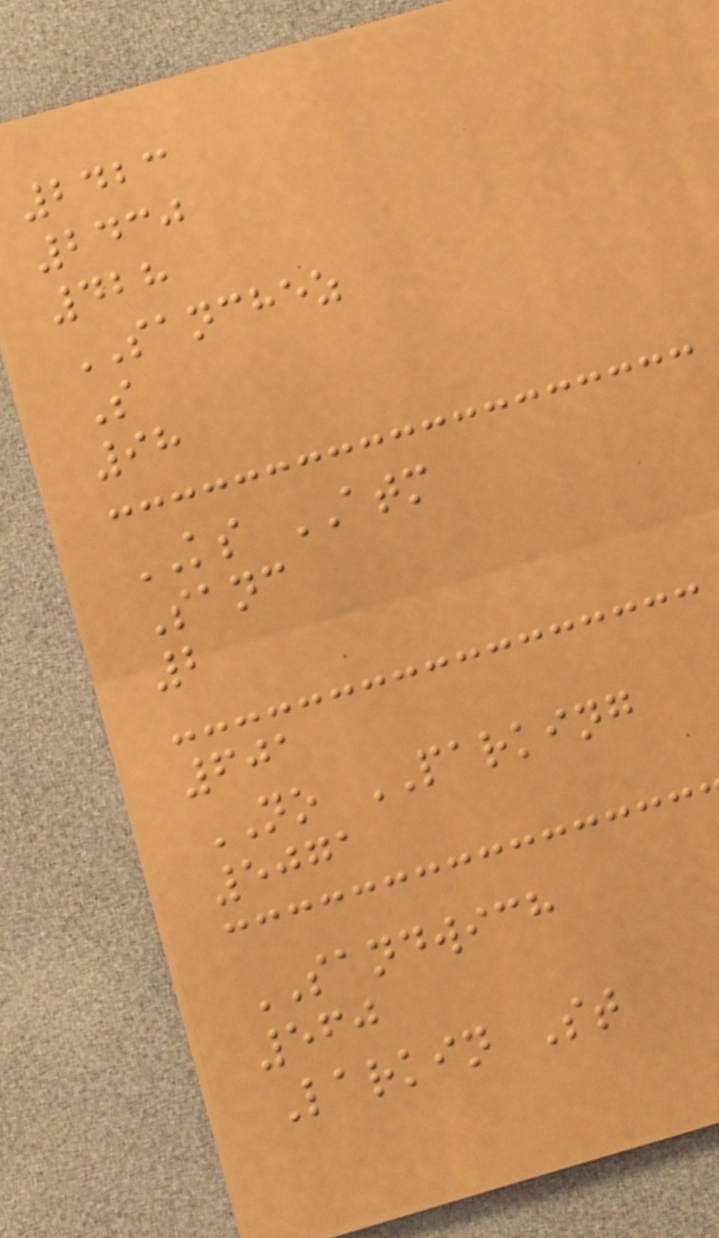2423
2430
428
SANCHEZ
S
98
KS ATM
Sanc
2
601
NO PARKING
5071
SANDWICH
560
Larkin St
